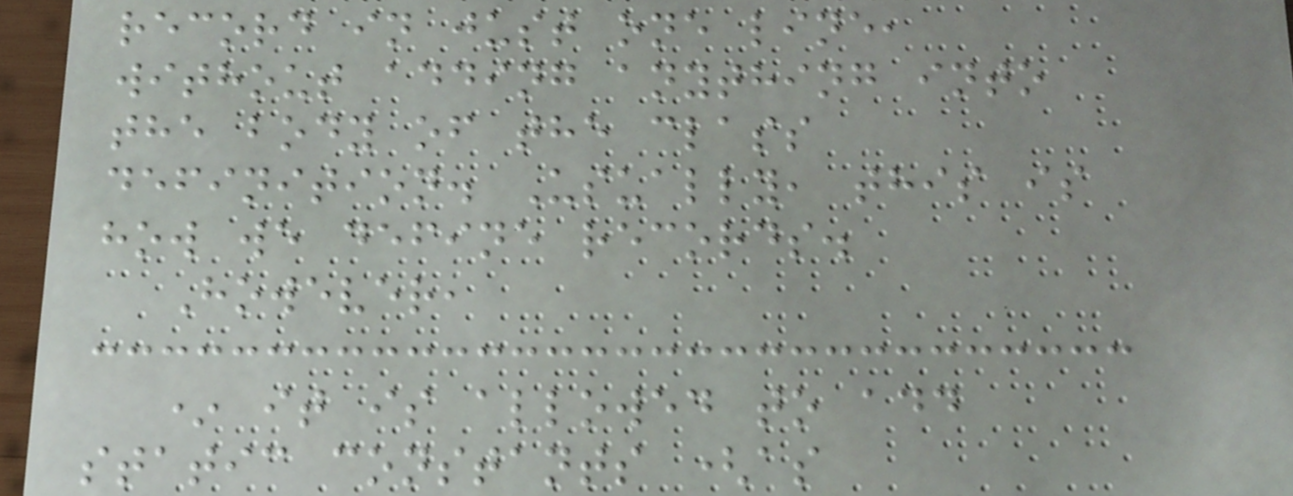record in just one line,
without adding anything into
the body of the class
definition. Usually, this is
how we define records.
However,
* it is allowed to add
static constants (as
